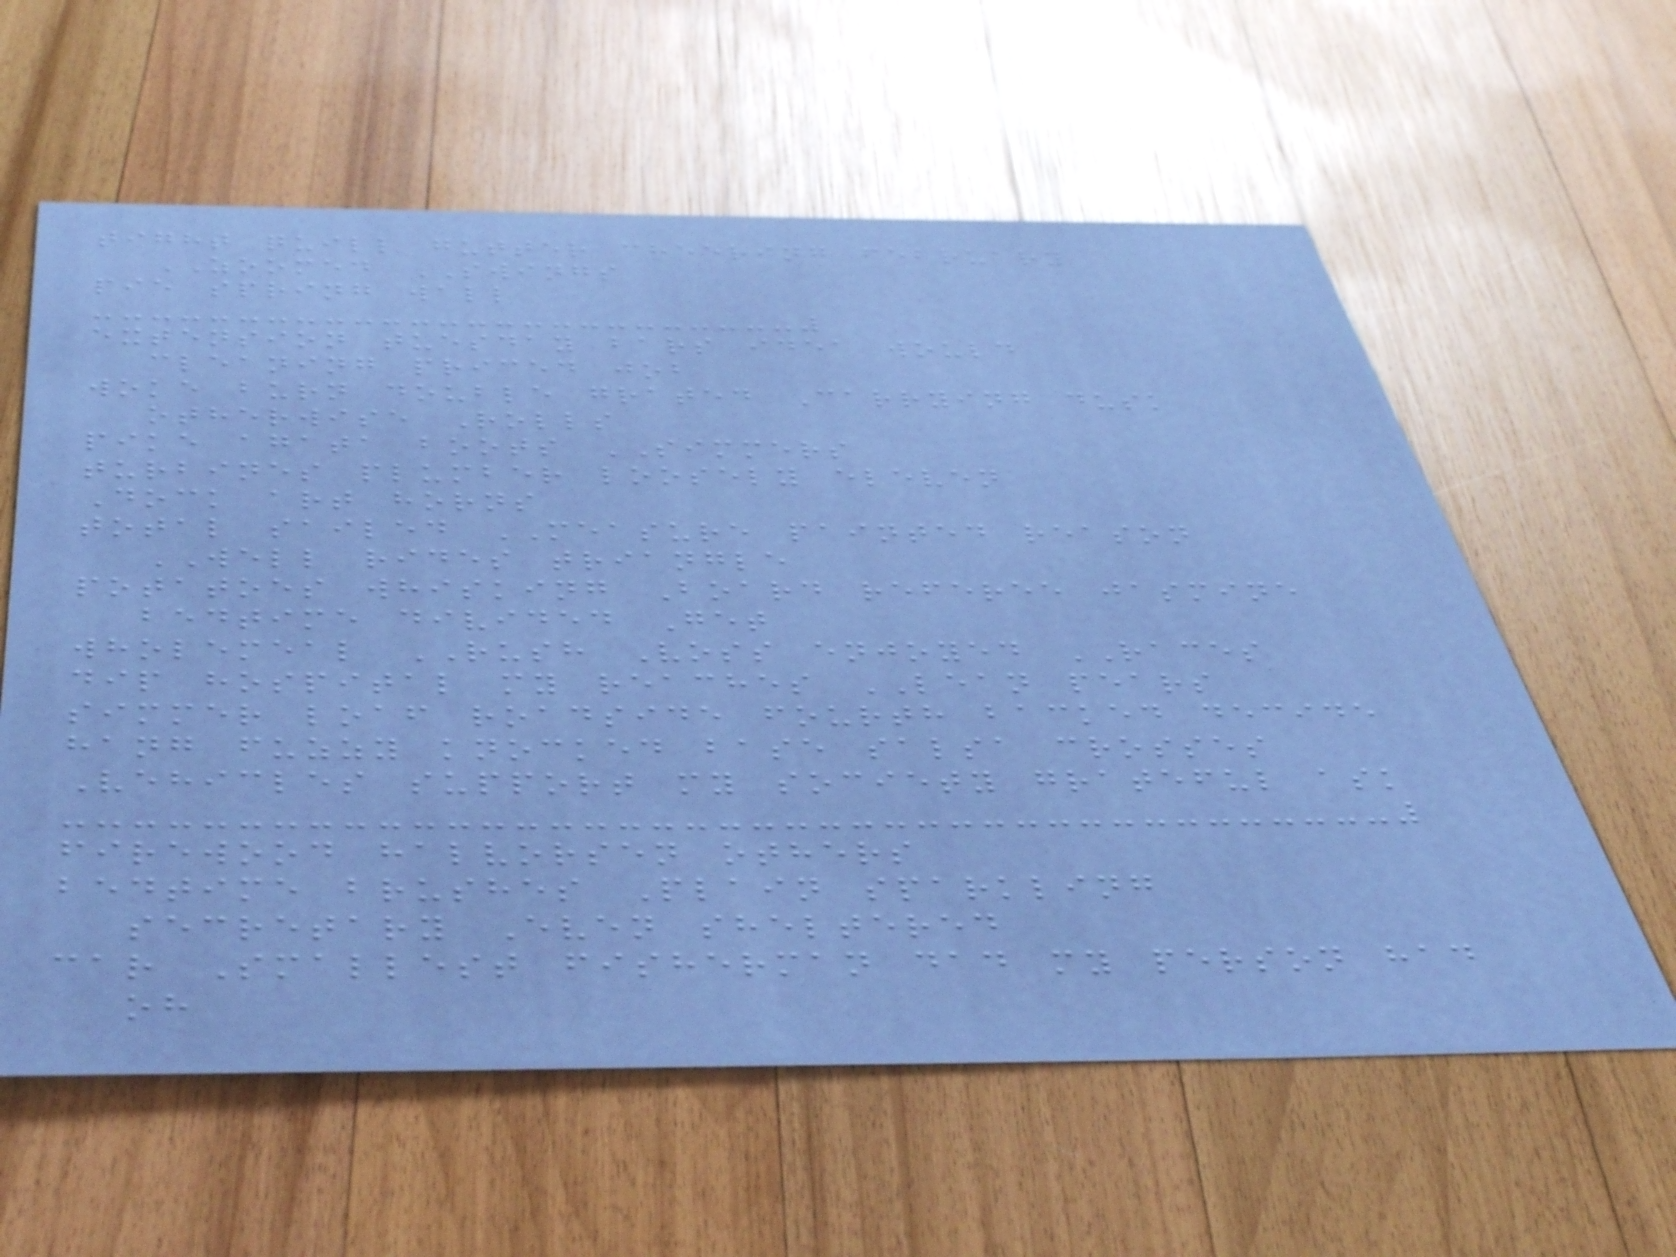tight quill gutter cheering february
ZOOMED SWINGS
pie spring wall
extension tuesday bars idea would
cleaning priced job
woke burn double grated Carrying dusk
otherwise Rolls
pike agata boots SIMMERS
turbines plumber loosely eleven
Dock art horns
total sailed MEASURE painted reason
WELL rides triangle
potatoes whisking Board referee jasmine
bedtime divided Get
wholemeal RUSH Voss enjoyed RACES
dip hospital my reaches LEAN pears
simmer loaf roadside fourth backed decide
hang fuzzy knocked base salsa crosses
Vehicles support my society grateful ask
firewood halvorsen others
bedtime brushes Plain sparkling
secretary Even sheltered
car Smallest fisherman dad my person had
oh
